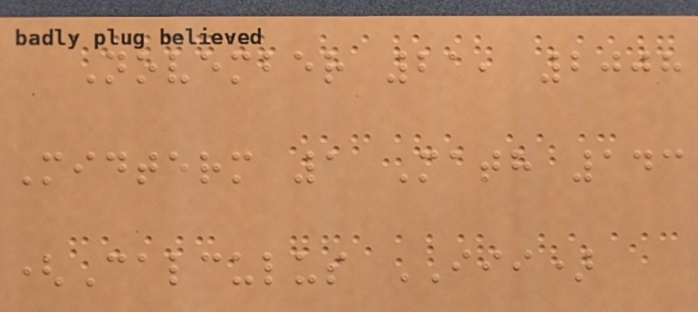November 21, 2008
Midterm 1 Math 143
(Calculus III)
